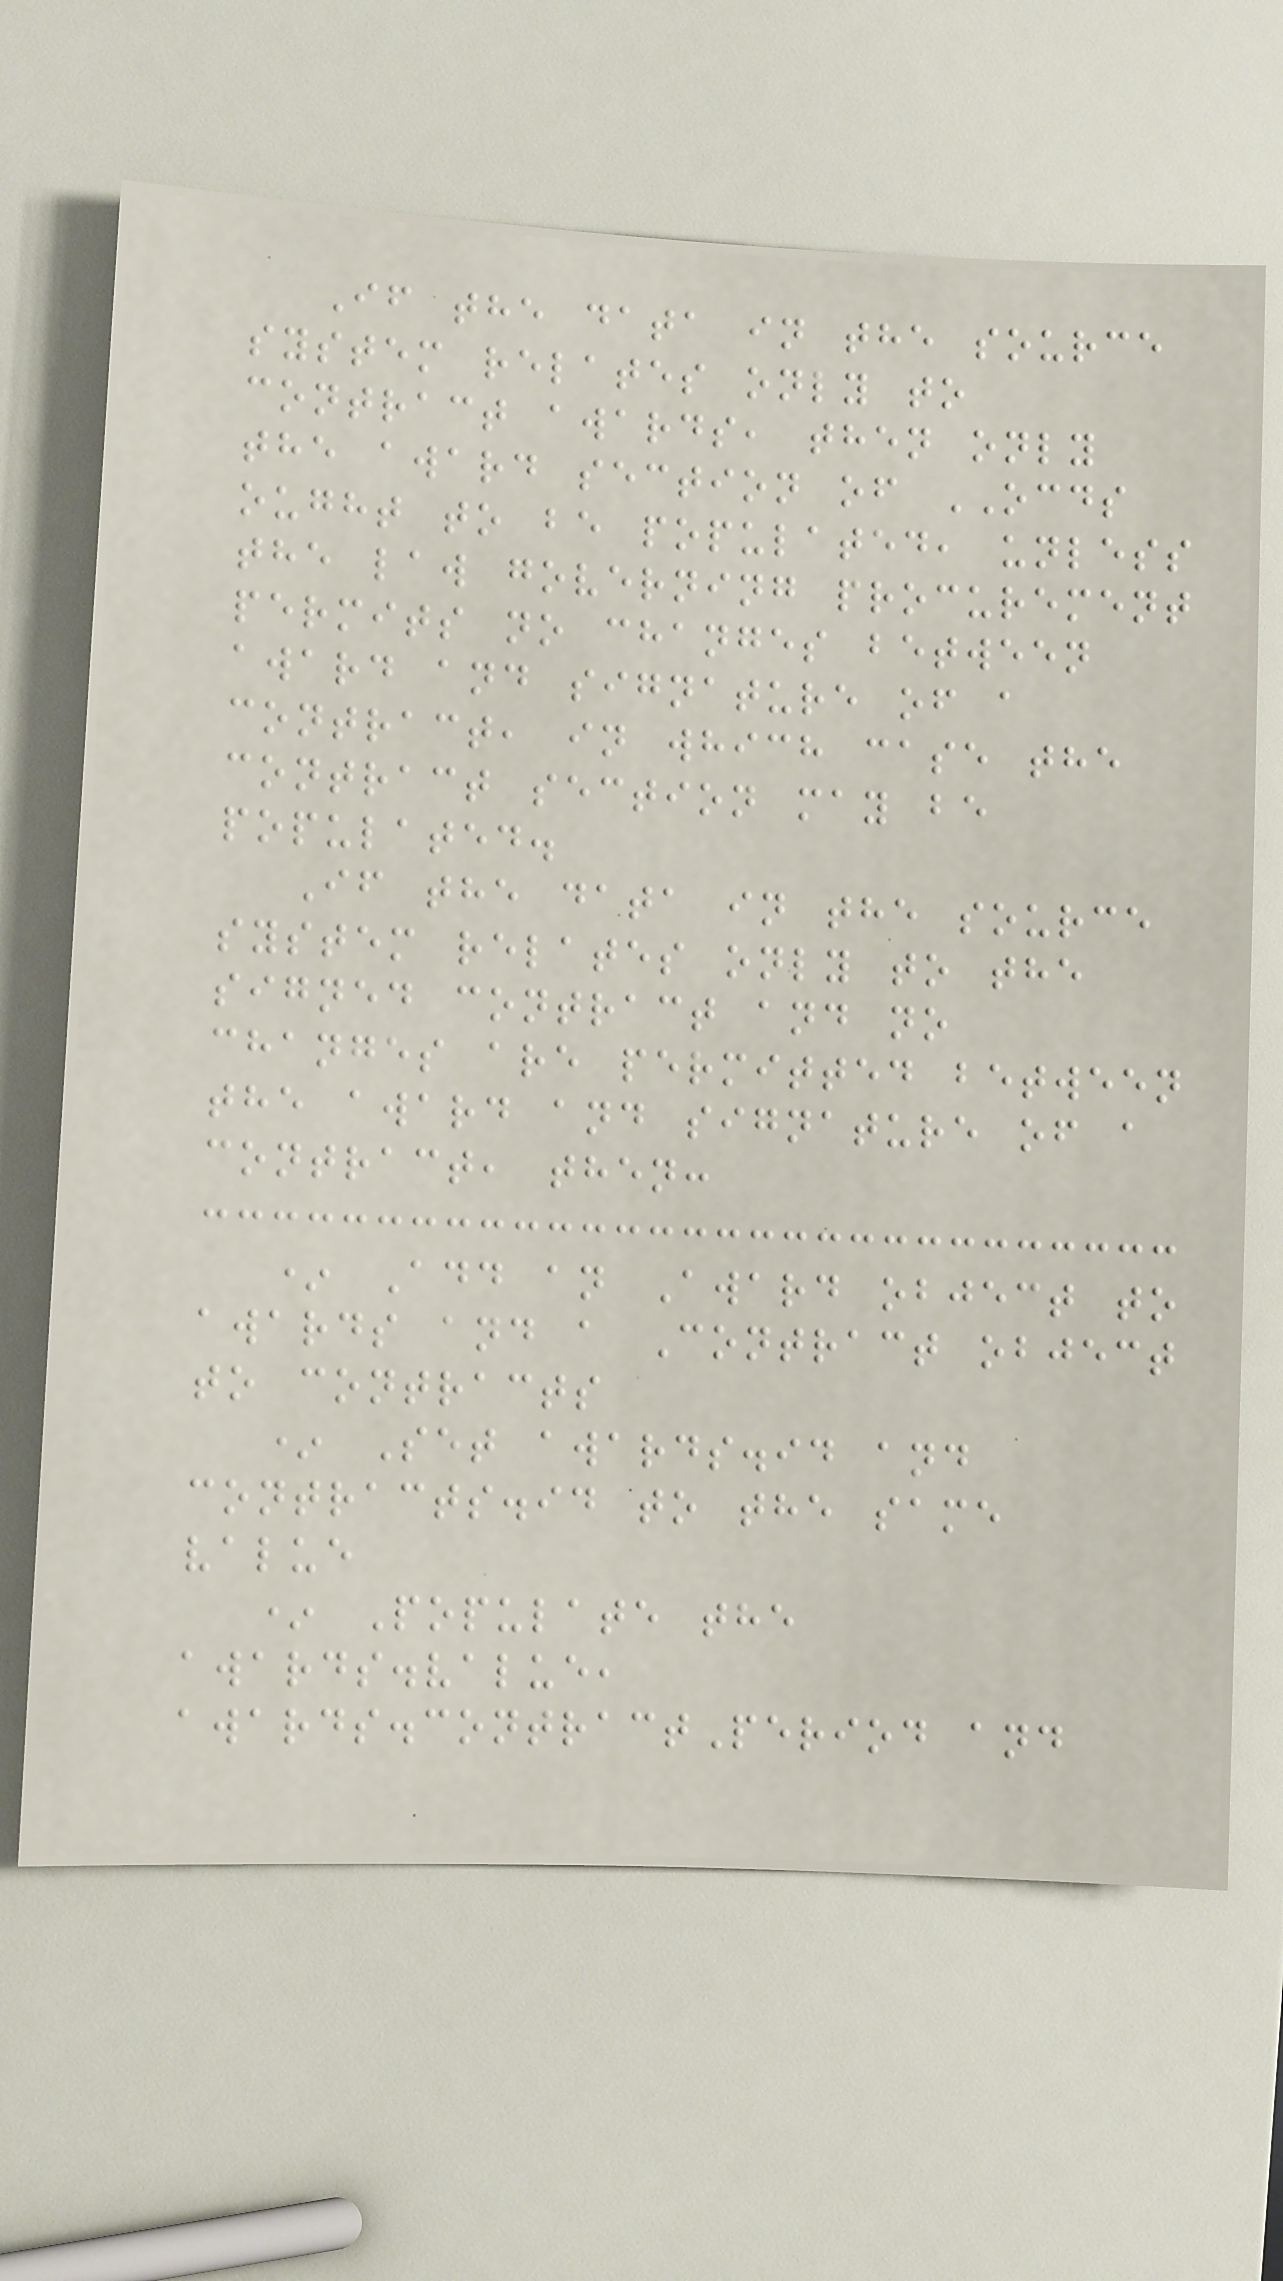If the data in the source
system relates only to
contract awards, then only
the award section of OCDS
ought to be populated, unless
the law governing procurement
permits no changes between
award and signature of a
contract, in which case the
contract section may be
populated.
If the data in the source
system relates only to the
signed contract and no
changes are permitted between
the award and signature of a
contract, then:
* Add an Award object to
awards and a Contract object
to contracts
* Set awards.id and
contracts.id to the same
value
* Populate the
awards.value,
awards.contractPeriod and
